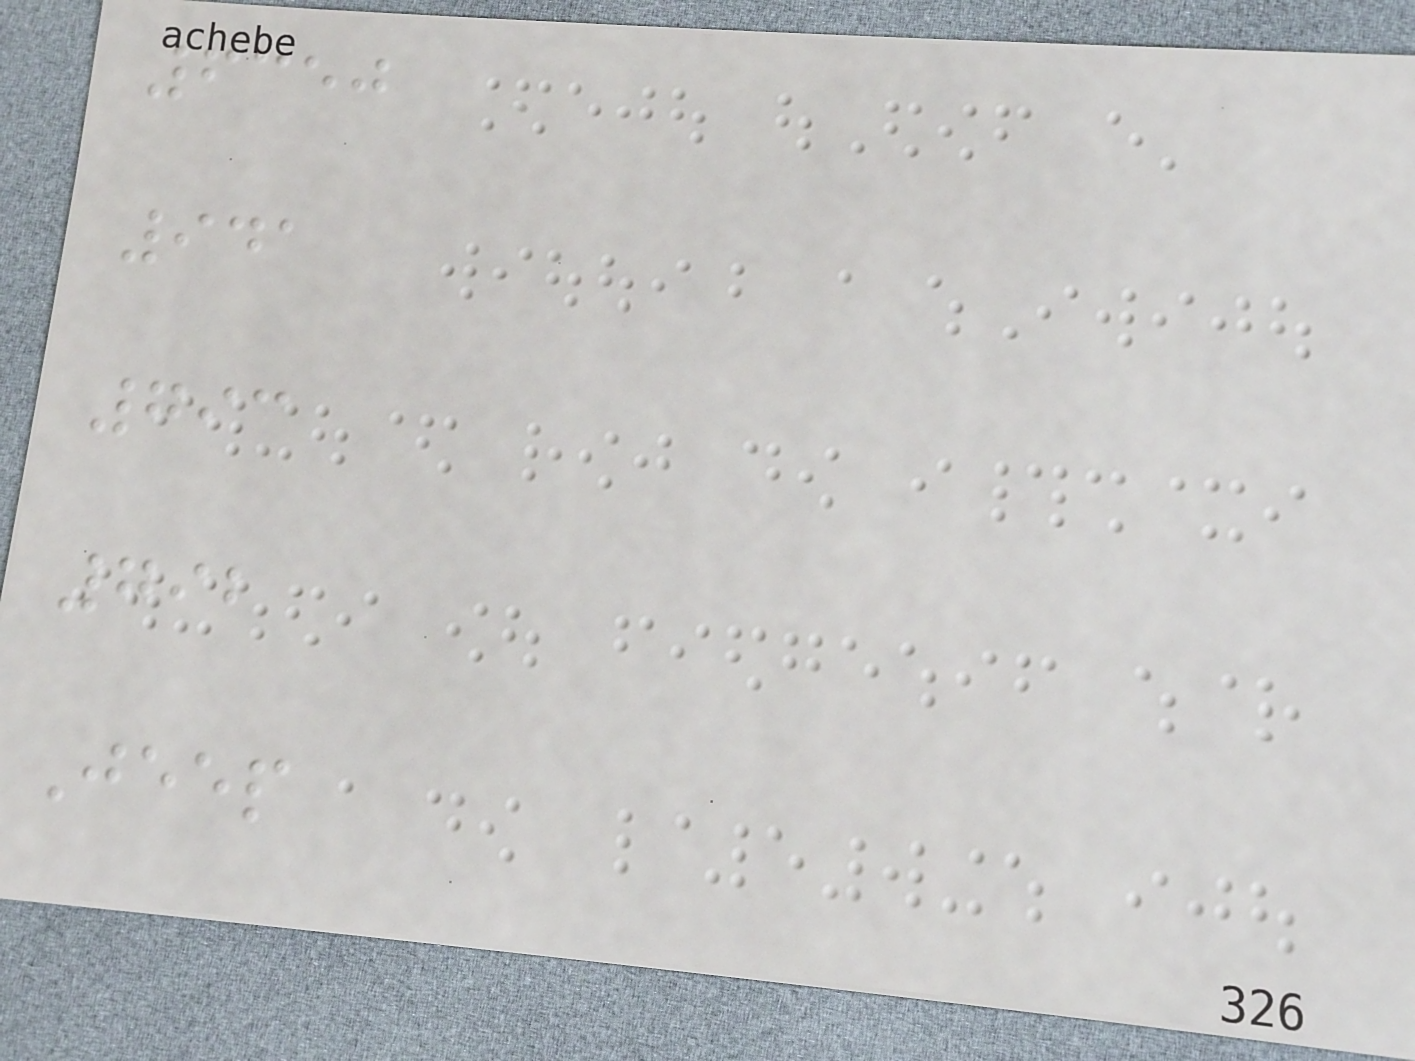6350
941
793
792
Jeep
